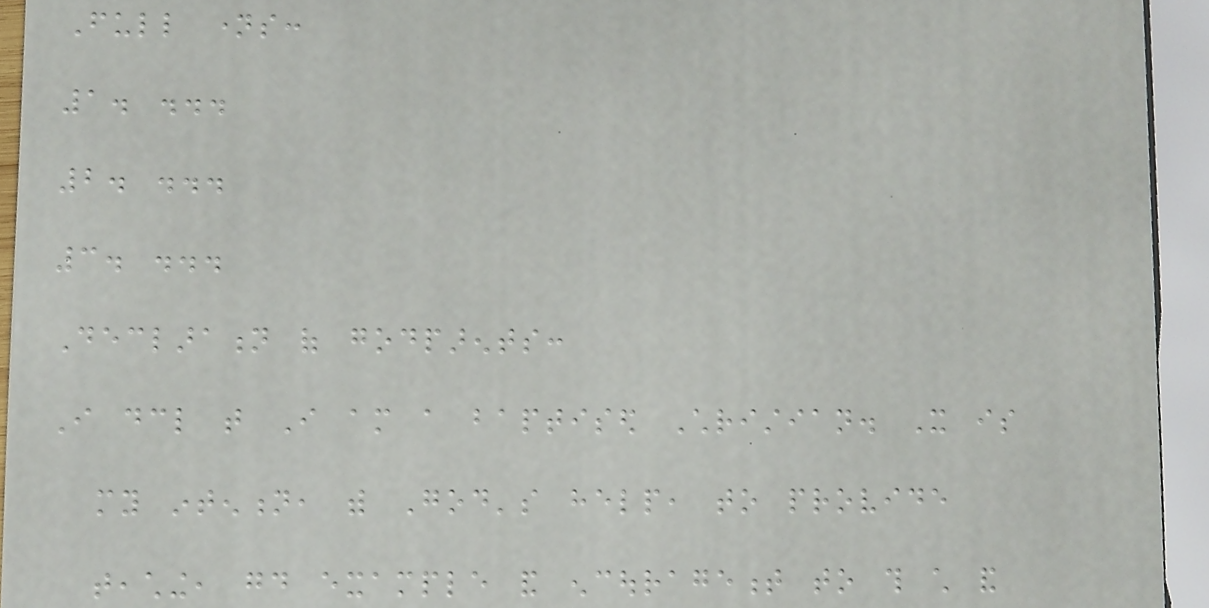Full names:
1. ...
2. ...
3. ...
Declaration of godparents:
I declare that I am a baptised Christian. It is
my intention, with God's help, to provide
teaching, good example and encouragement to this child and
